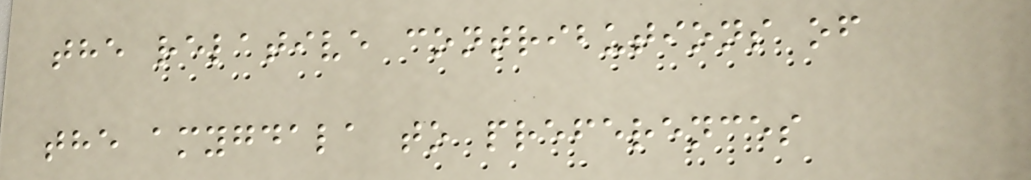the relative contributions of
the amygdala to preferences
